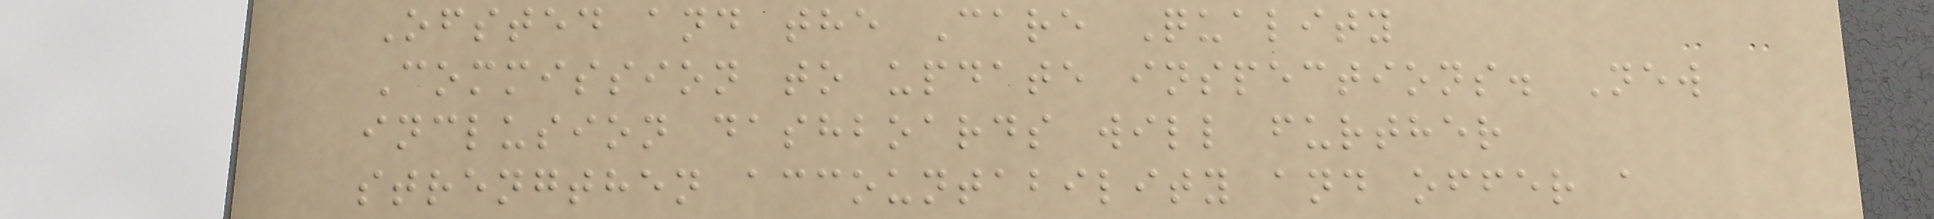Ofsted and the Care Quality
Commission to update inspections. New
inclusion dashboards will further
strengthen accountability and offer a
